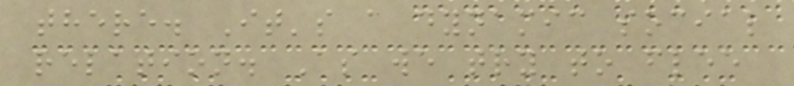there. It's a dynamic social
relation. As we try to flee
